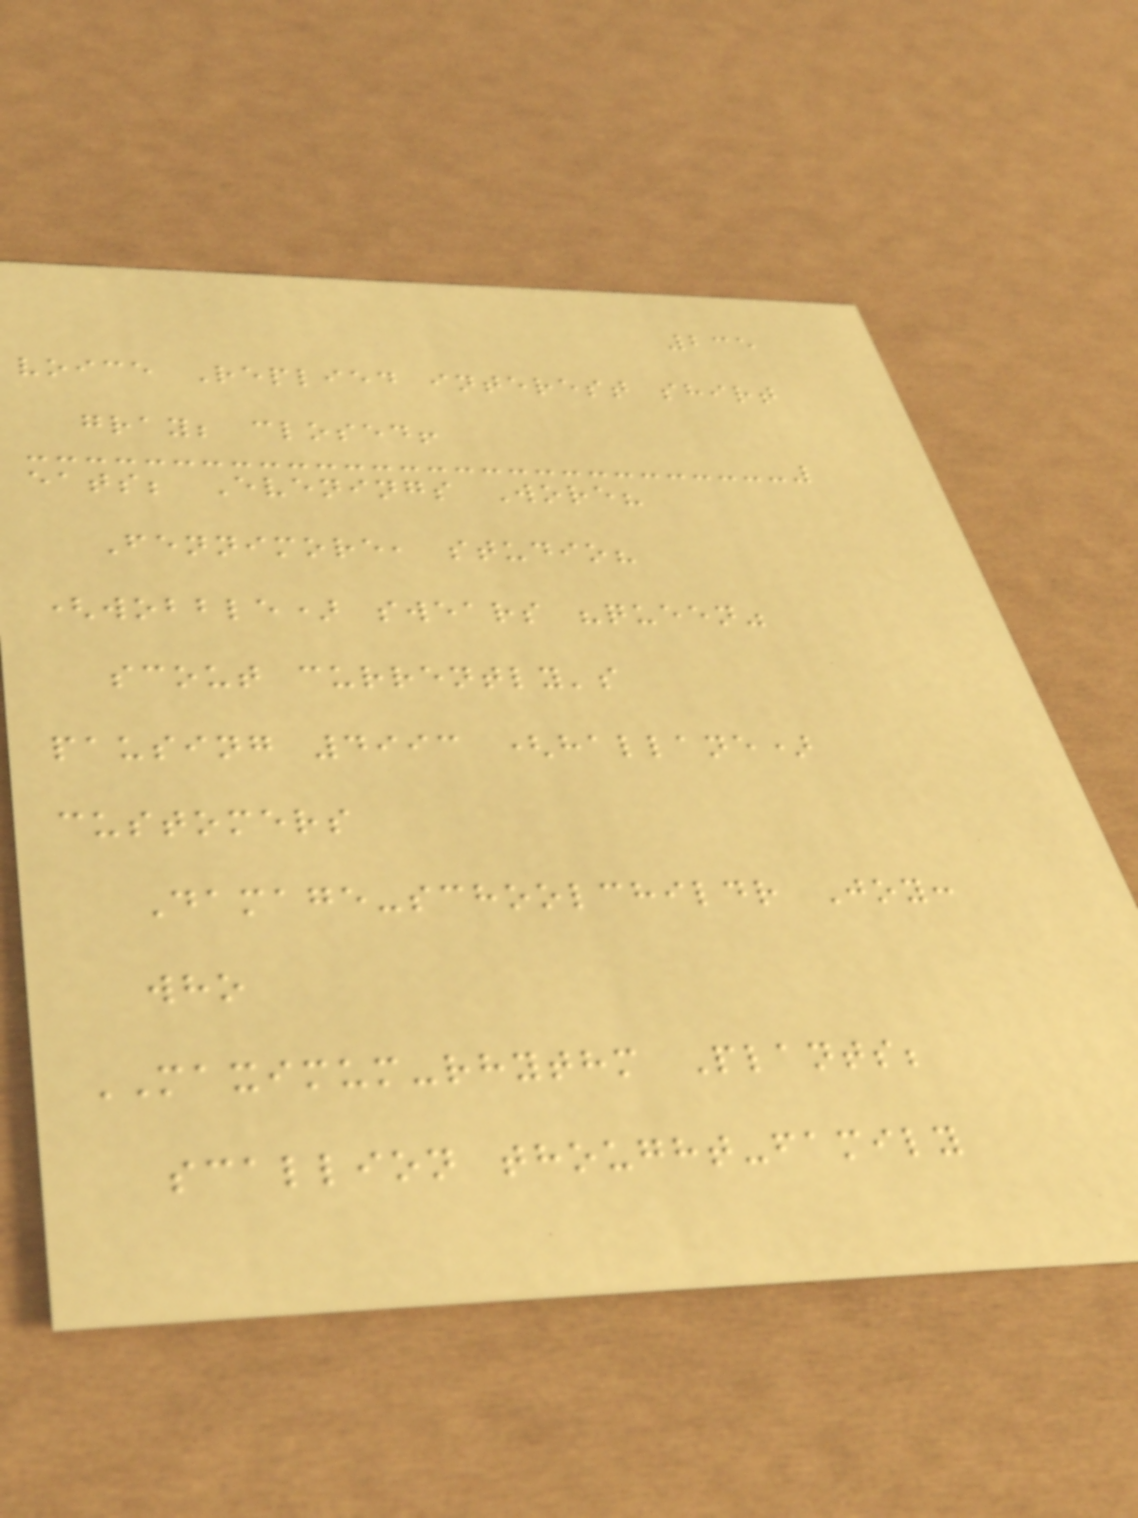235
voice Replied interest shirt
gray; closed!
eats; Evenings Wore?
Fennimore, studio?
(wobble) swears "queen"
scout currently's
pausing 4993 (hallane)
customers
Damage-schoolchildr Joy:
who
MAXIMUM-rhythm Plants;
scallion thought-family
